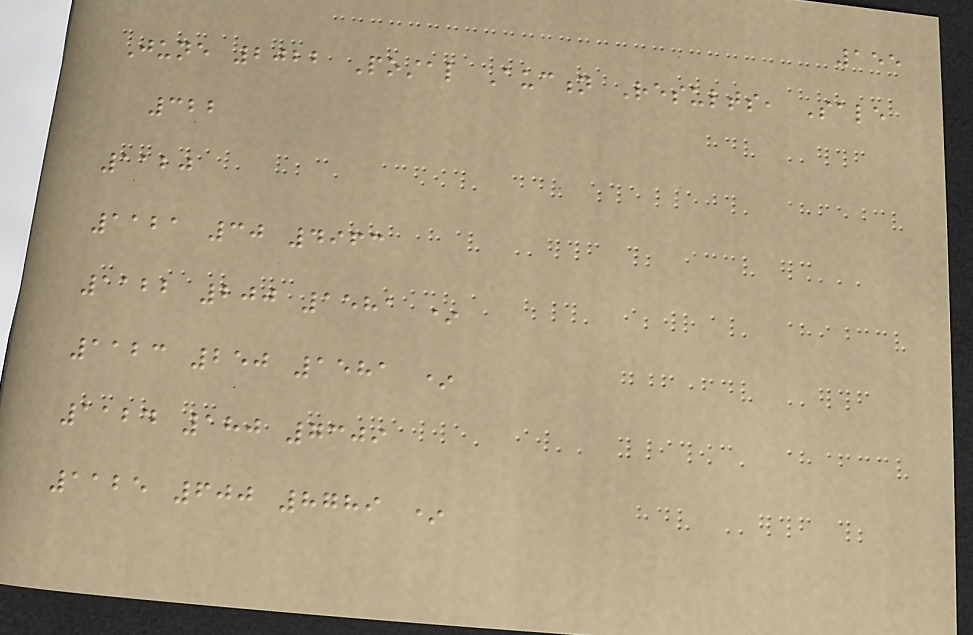155
June 2022 Postal Auction Results, Sale
322
1120
1121 30 4963
1122 200 1581 *
1123 250 1581 *
1124 180 7309
1125 600 8789 *
